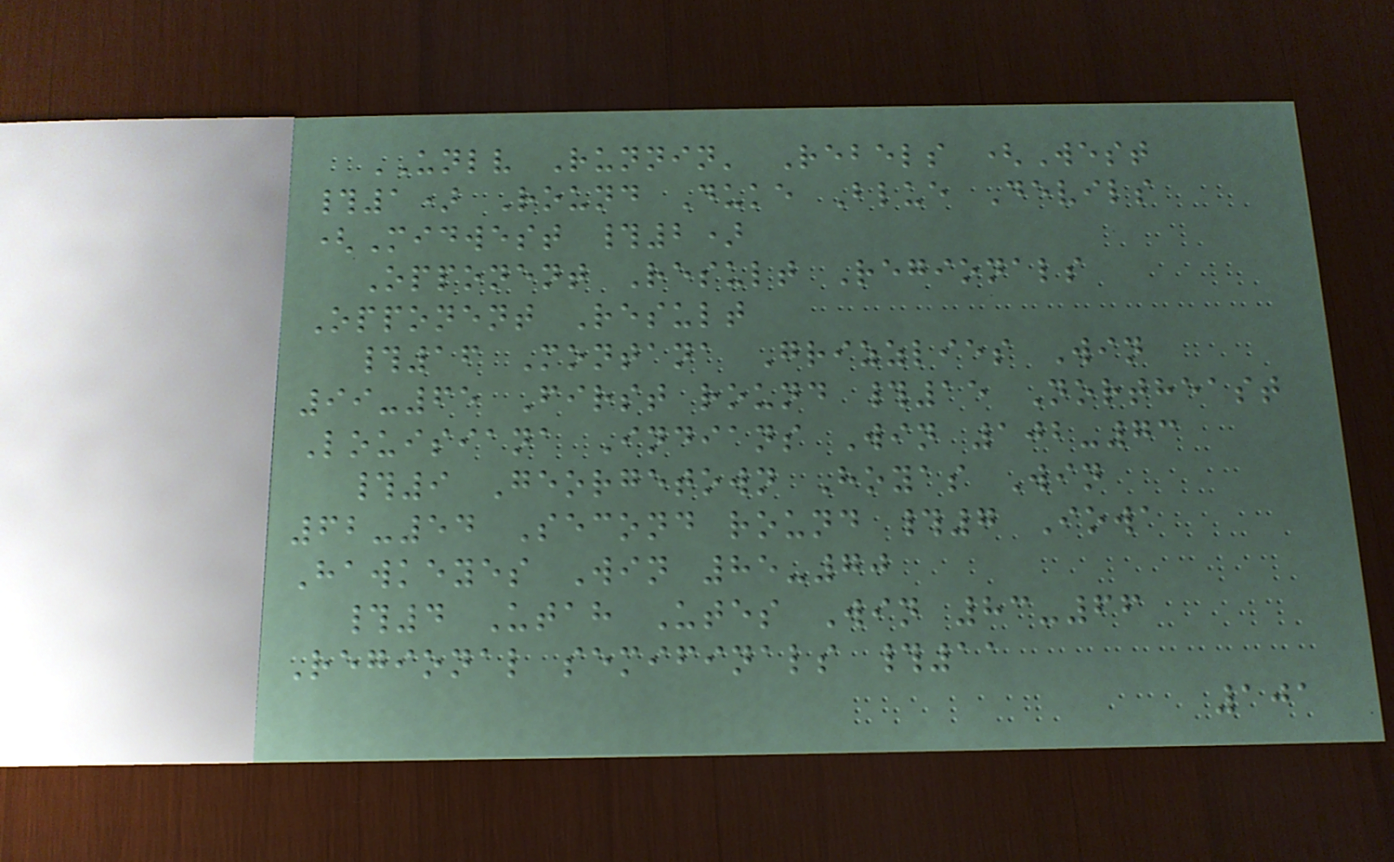UNLV Runnin' Rebels (West
#1) Round Duke Blue Devils
(Midwest #2)
Opponent Result Regionals
Opponent Result
#16 Montana Grizzlies Win
99-65 First round #15 Northeast
Louisiana Indians Win 102-73
#9 Georgetown Hoyas Win
62-54 Second round #7 Iowa
Hawkeyes Win 85-70
#4 Utah Utes Win 83-66
Regional semifinals #11
101
